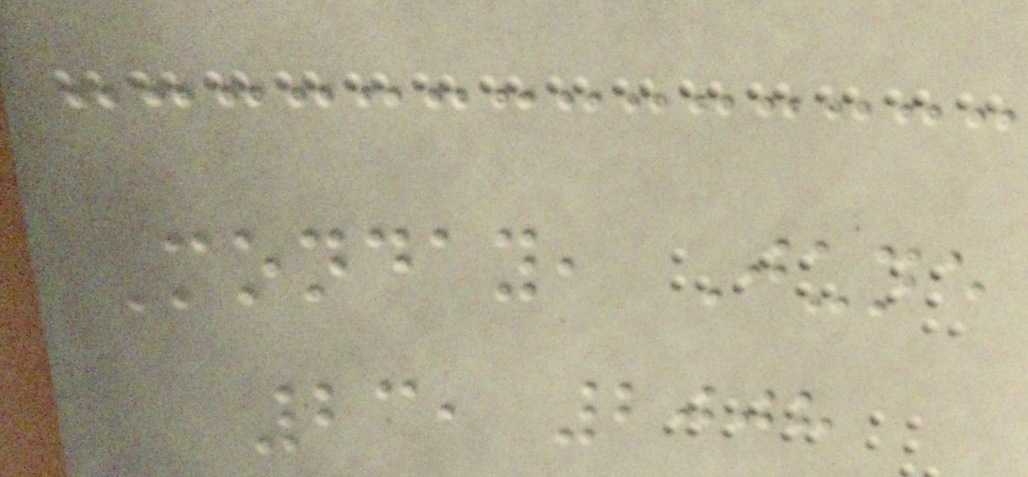Monday, June
23, 2008
